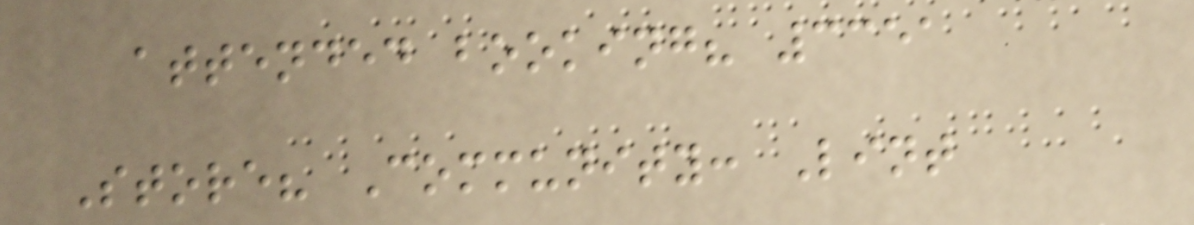attended booking? 3351
Store? Community: Lint
